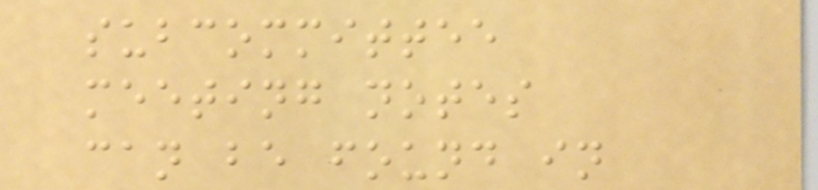subcommittee
meeting notes
can be found in
